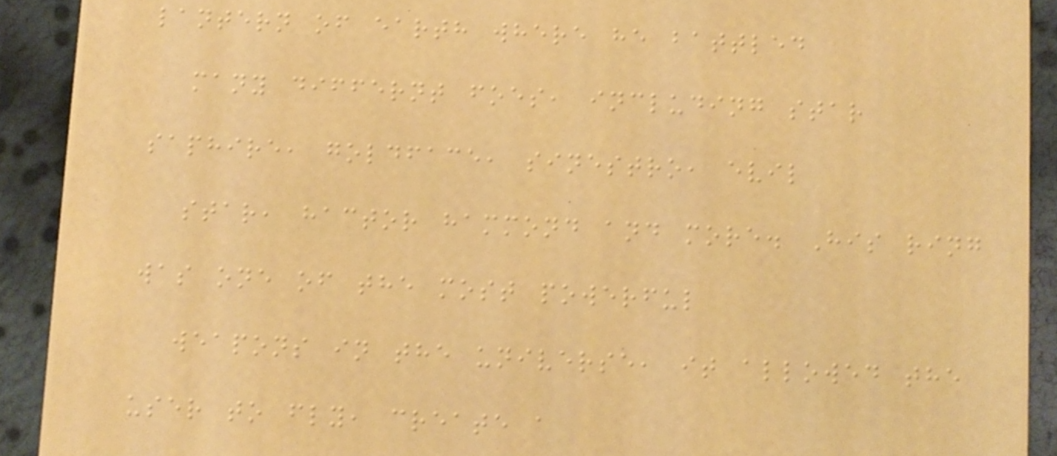lantern of earth where he battled
many differnt foes, including star
saphire, goldface, sinestro, evil
star, hactor hammond and more. His ring
was one of the most powerful
weapons in the universe, it allowed the
user to fly, create a
